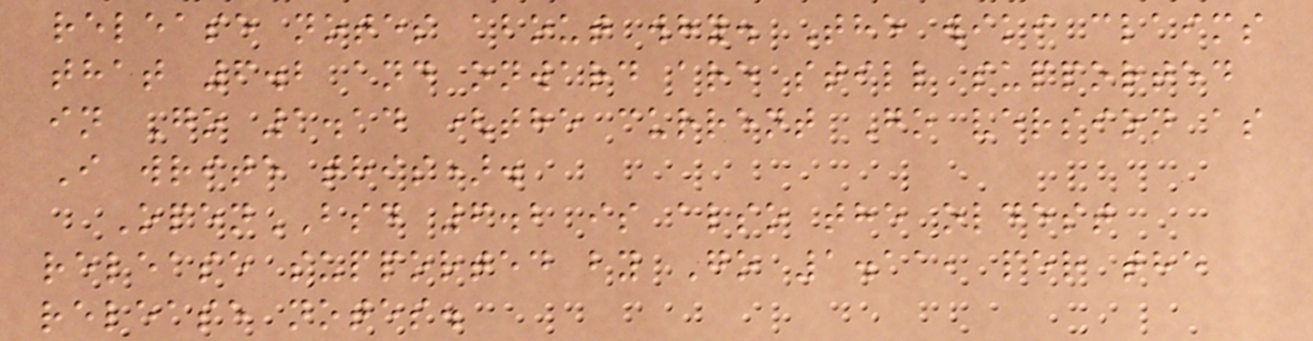release notes about why. The wiki claims
that 6.2 and onward are still supported
in Go 1.14 (the current Go version as
I write this).
OpenBSD 6.2 is also the oldest
release supported by Go 1.11, per the
release notes.
